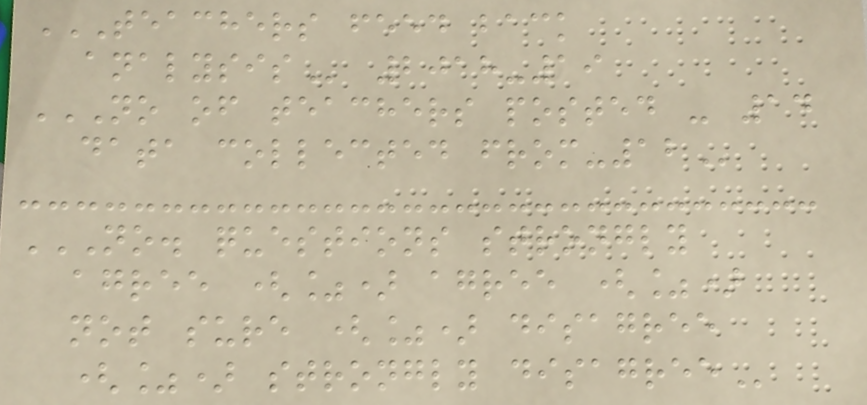TEACHERS FEED BACK
ANALYSIS 2018-19
NO OF TEACHERS POSTED - 14
DATA COLLECTED FROM-12
NO. QUESTIONS STRONGLY
AGREE (%) AGREE (%)
NOT SURE (%) DISAGREE
(%) STRONGLY DISAGREE
